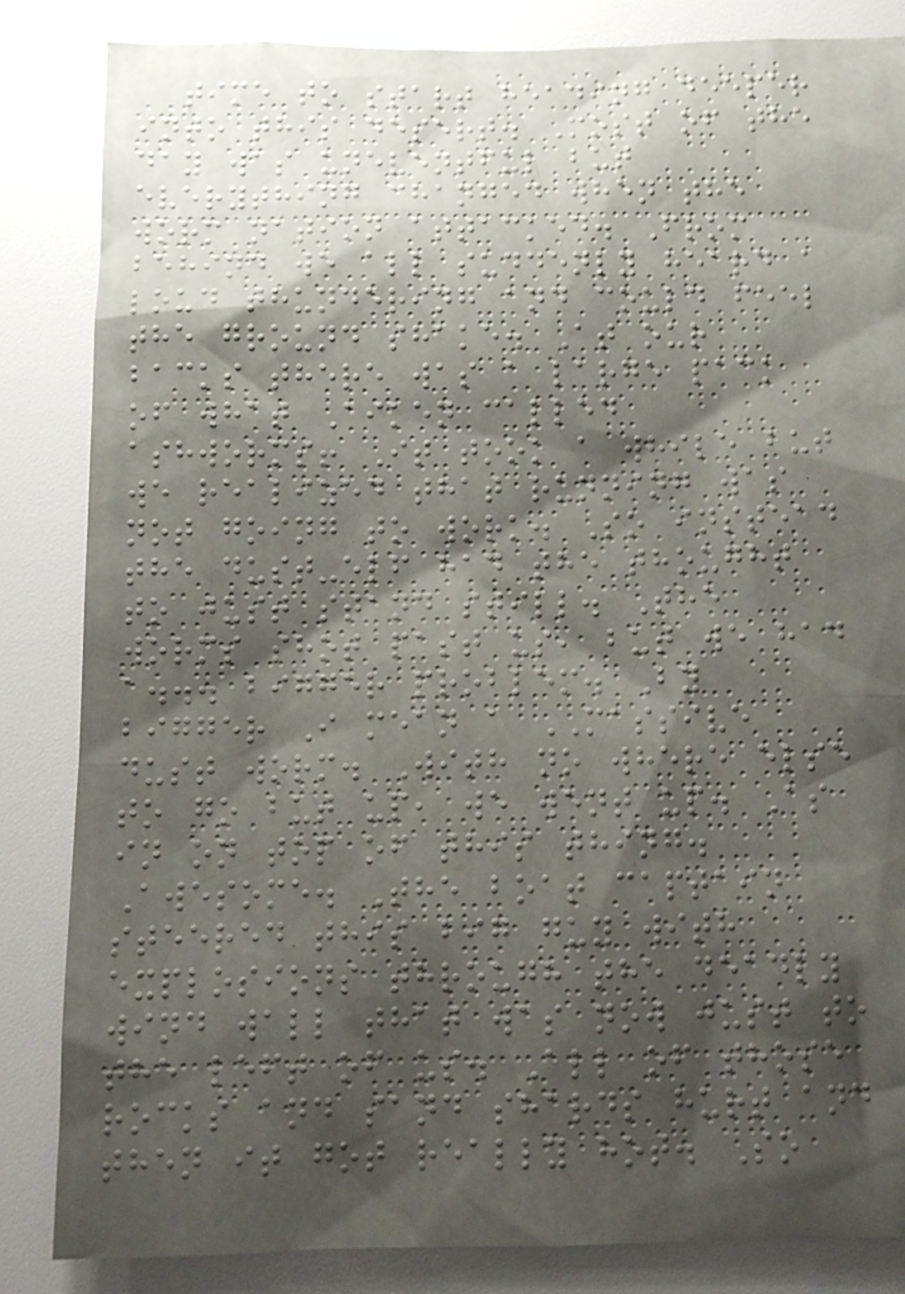time to start heading deeper
into this desert. Most of the
day was uneventful but
everything changed when the
worm nation attacked. From
behind we all suddenly heard a
loud thundering and could feel
the ground shake. At our
backs there was a large pack
of what Aiken called
ashworms! It took a while but
we realized that running was
not going to work. So instead
the dust-elf had the thought
to just stand still. The
worms shot past us, but we had
a... bigger problem. By
bigger I mean a MASSIVE
dust worm. With no where else
to go but up, we went up. As
in on top of this thing.
Awesome. The boat captain
steered this big guy with
explosions through the deadly
wind wall that was now just to
the left of us. All of those
rocks and sand shards hurt and
then it got really hot. So
